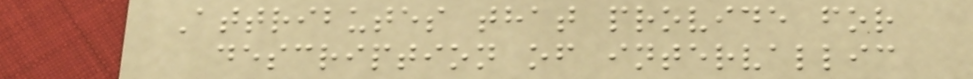Attributes that provide for
description of intervallic
